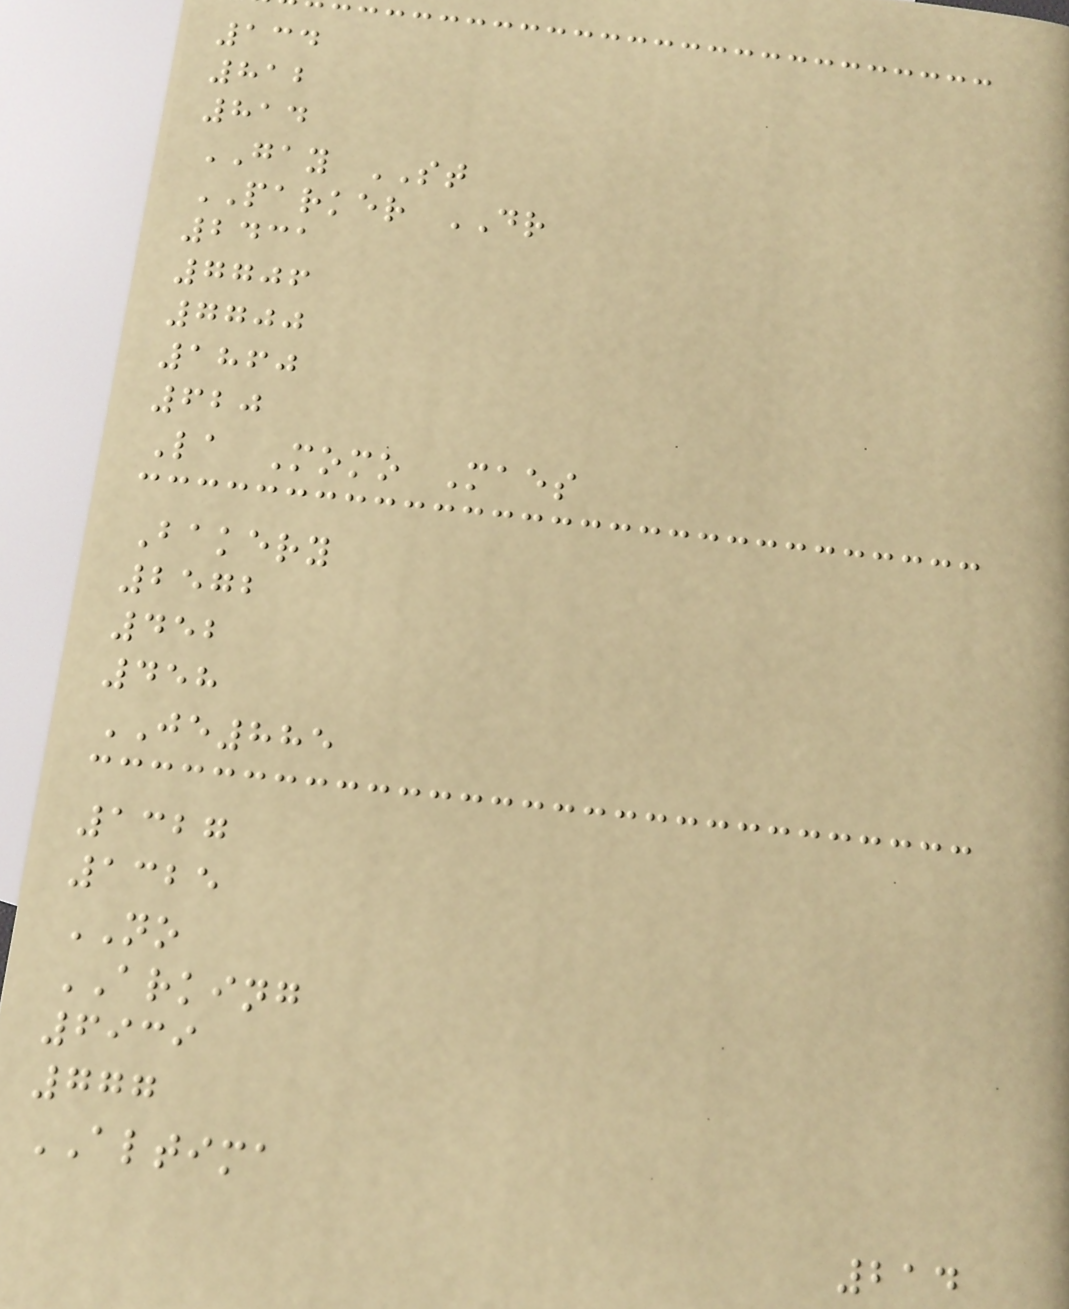134
812
814
GAY ST
PARKER DR
2431
7706
7700
1860
620
La Momo Maes
Bakery
2572
452
458
JE885
1327
1325
NO
ARKING
6939
777
ALTIMA
214
